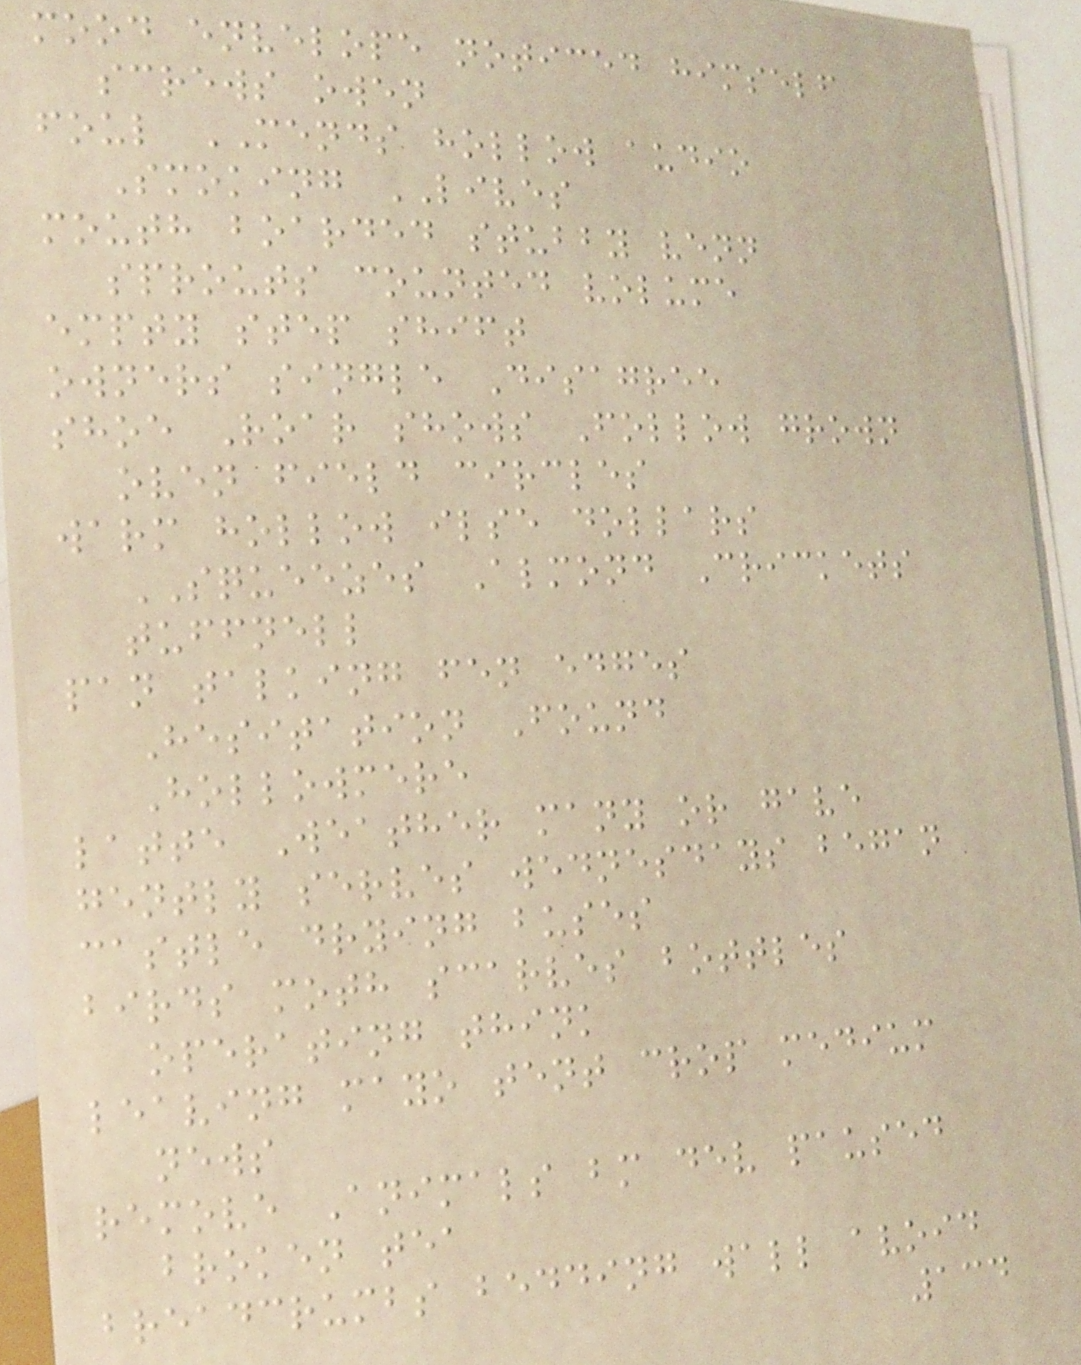mood envelope noticed himself
screws owen
foul MENDS hollow audio
Smoking LIVES
mouth boarded stubby venn
sprouts counted volume
empty step shift
owners single Disagree
shoe Roar shows Follow grown
oven field circles
warm hollow ilse dollars
SQUEEZES Almond Crickets
tuffnell
pan talking fen edges
Hesitation Found
Hollowmere
latte Weather many or gave
gently serves wednesdays began
castle drying buses
birds moth scarves bottles
operating think
leaving mayo tent crop medium
news
remove Animals bm dev paused
broken tea
breadcrumbs bedding wall avoid
134
